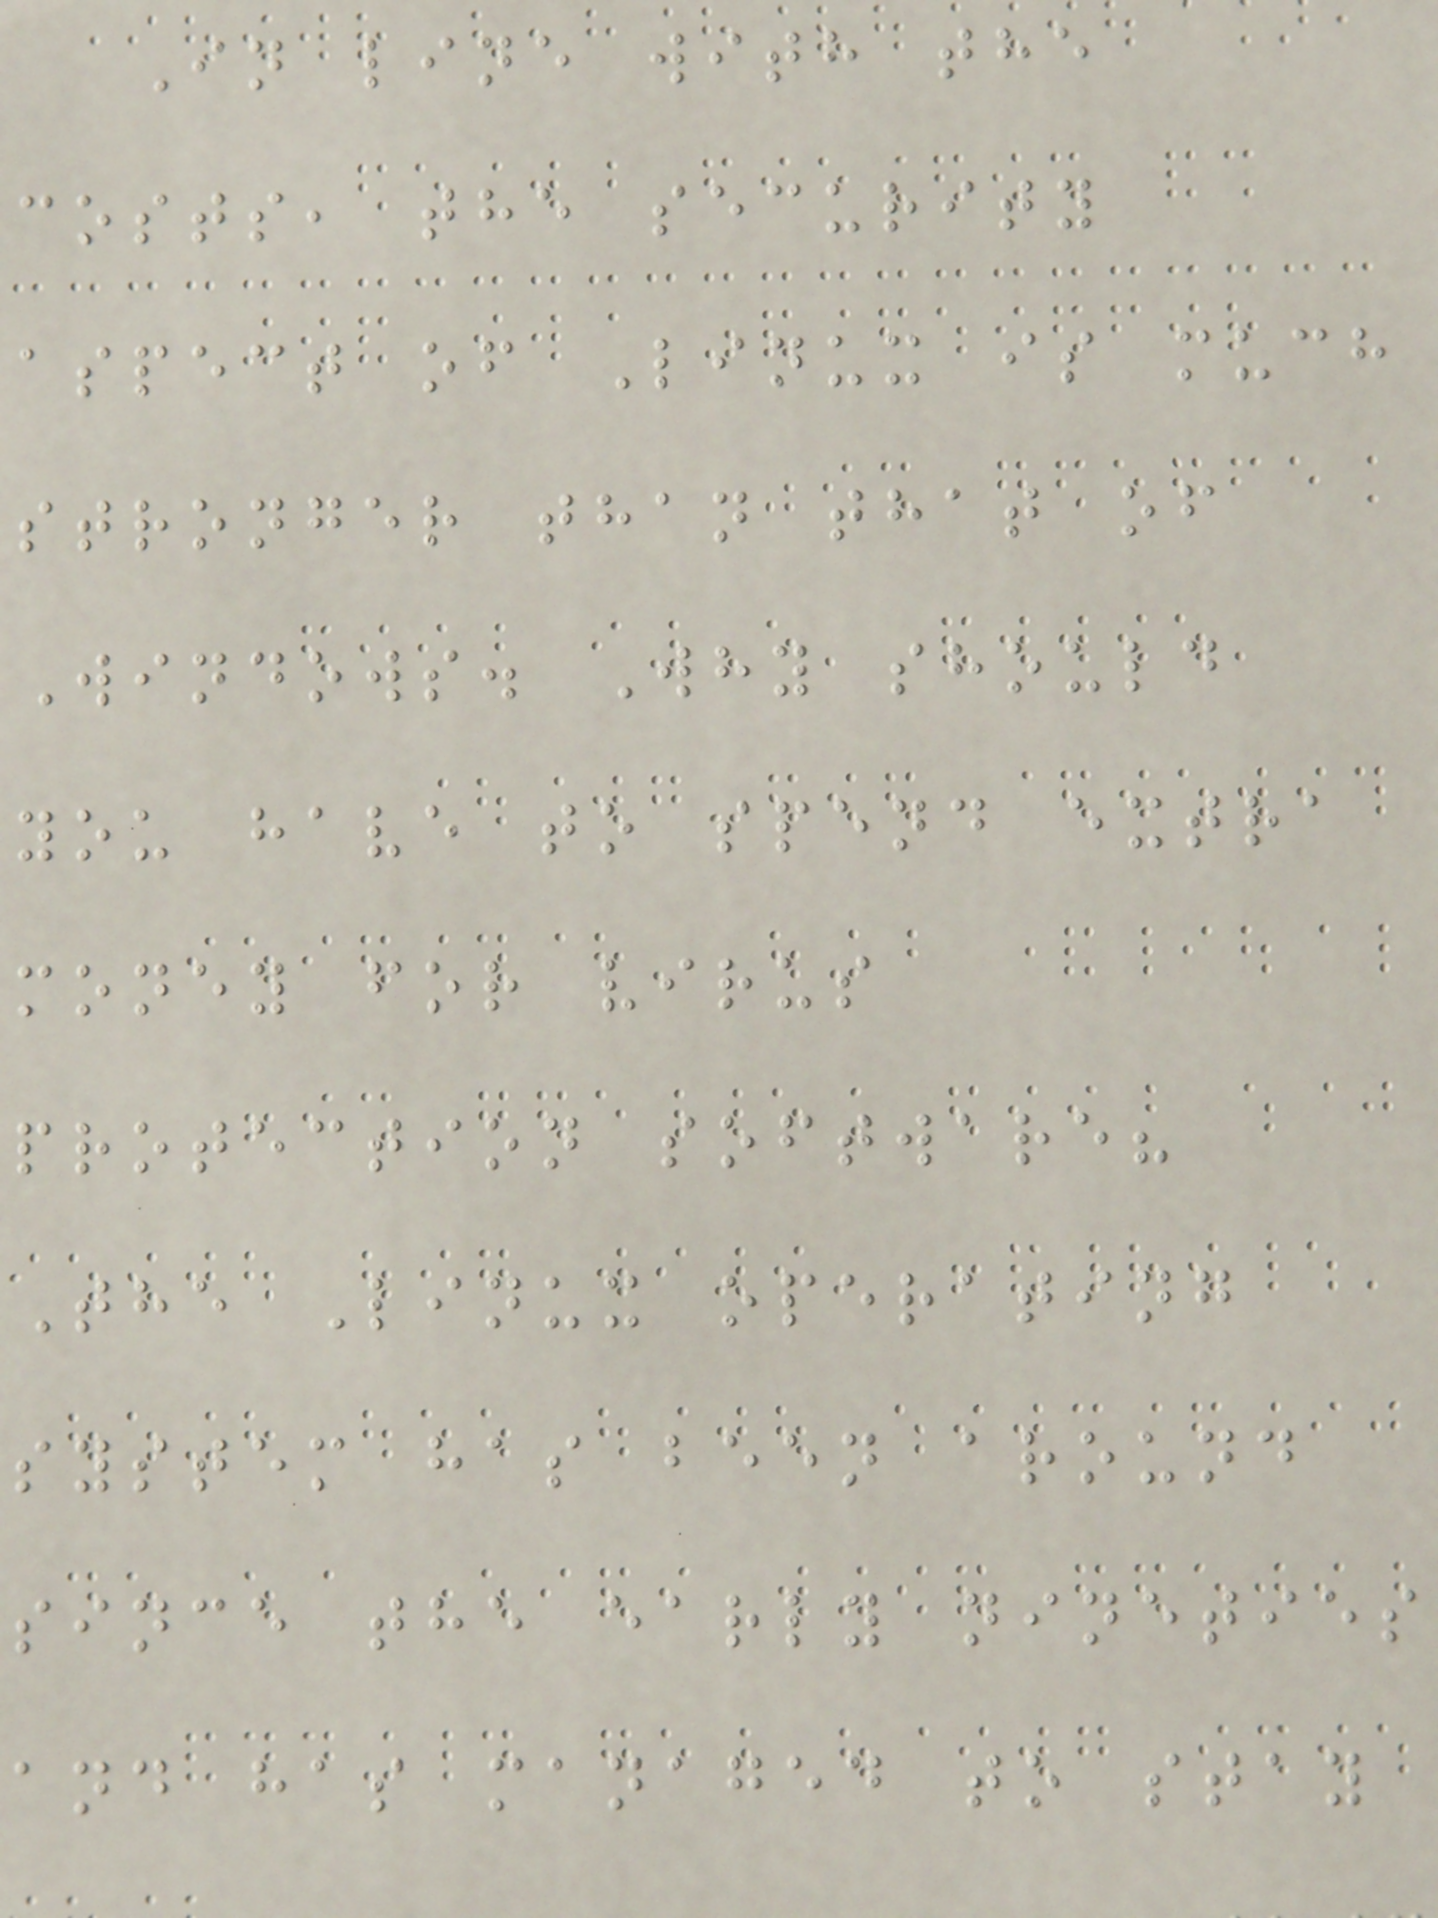In line with the
costs, the security
aspect of Linux is much
stronger than that of
Windows. Why should
you have to spend extra
money for virus
protection software?
The Linux operating
system has been around
since the early nineties
and has managed to stay
